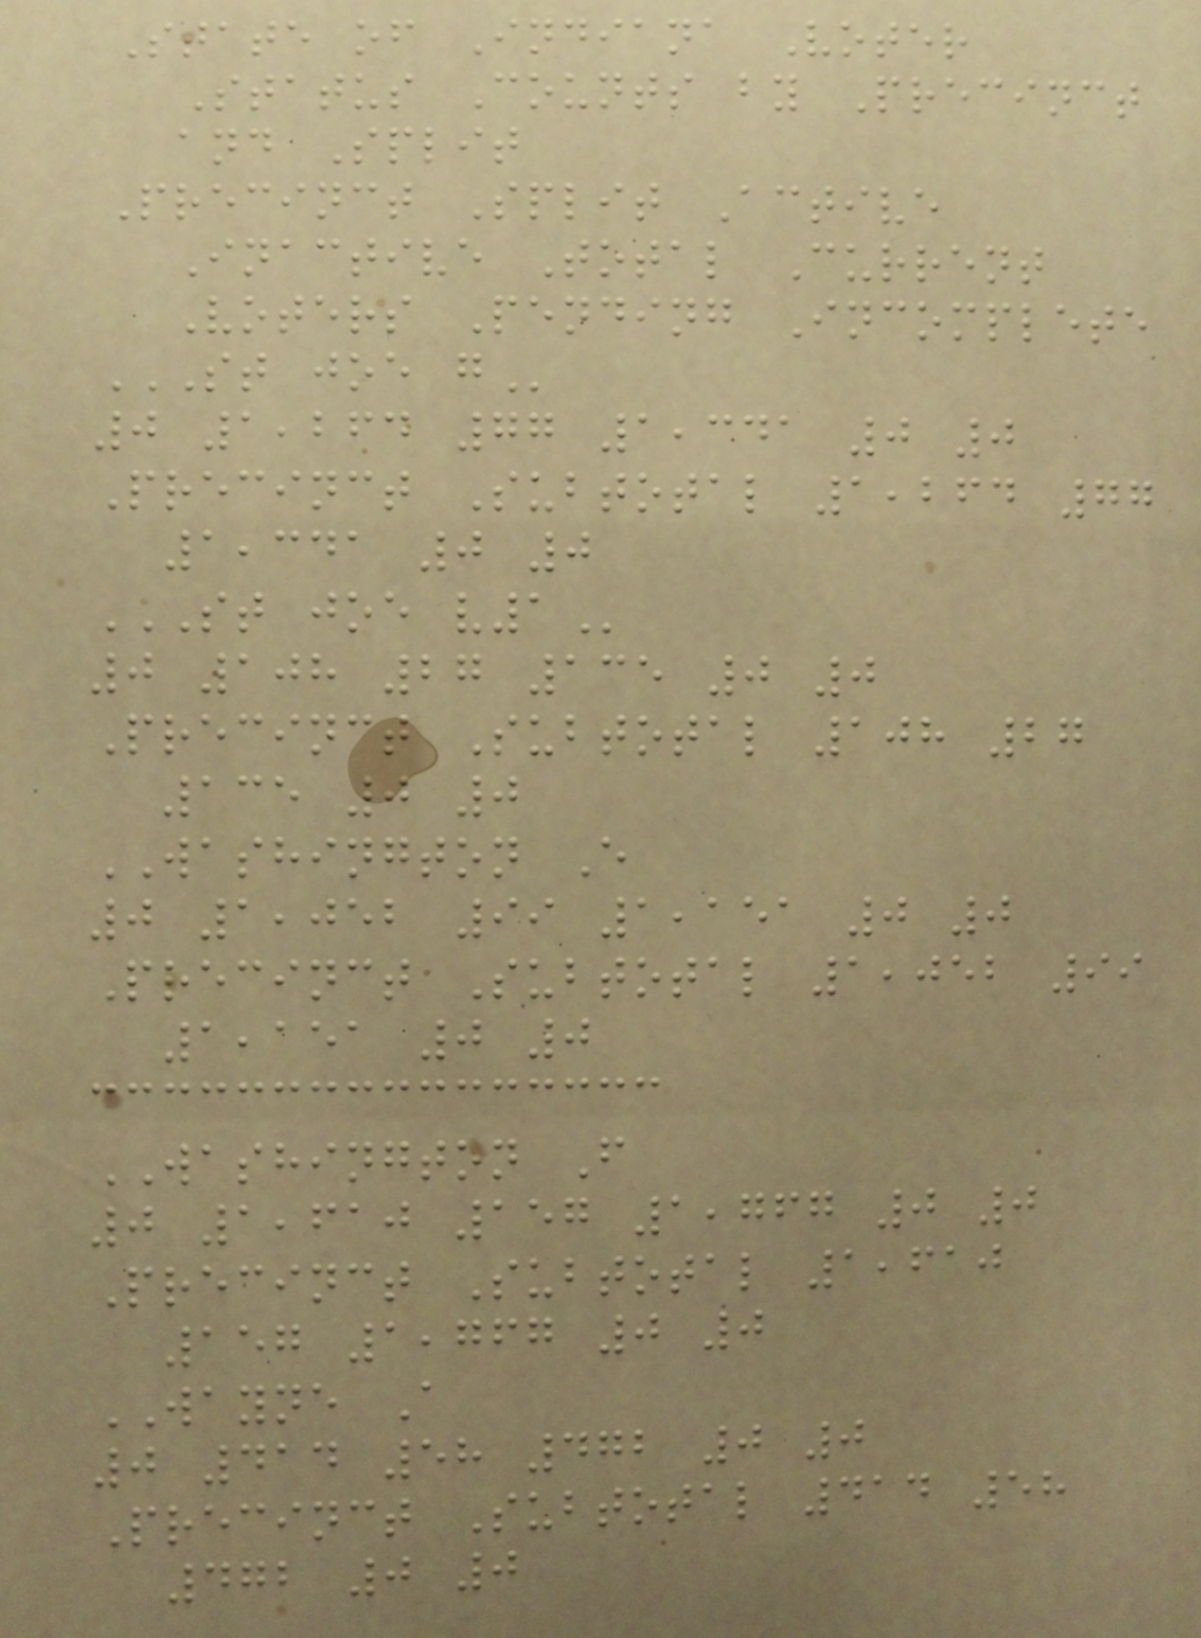State of Indiana Voter
Status Counts by Precinct
and Split
Precinct Split Active
Inactive Total Current
Voters Pending Incomplete
ST JOE G
0 1,264 77 1,341 0 0
Precinct Subtotal 1,264 77
1,341 0 0
ST JOE V1
0 108 27 135 0 0
Precinct Subtotal 108 27
135 0 0
WASHINGTON E
0 1,052 99 1,151 0 0
Precinct Subtotal 1,052 99
1,151 0 0
WASHINGTON F
0 1,610 157 1,767 0 0
Precinct Subtotal 1,610
157 1,767 0 0
WAYNE A
0 414 58 472 0 0
Precinct Subtotal 414 58
472 0 0
